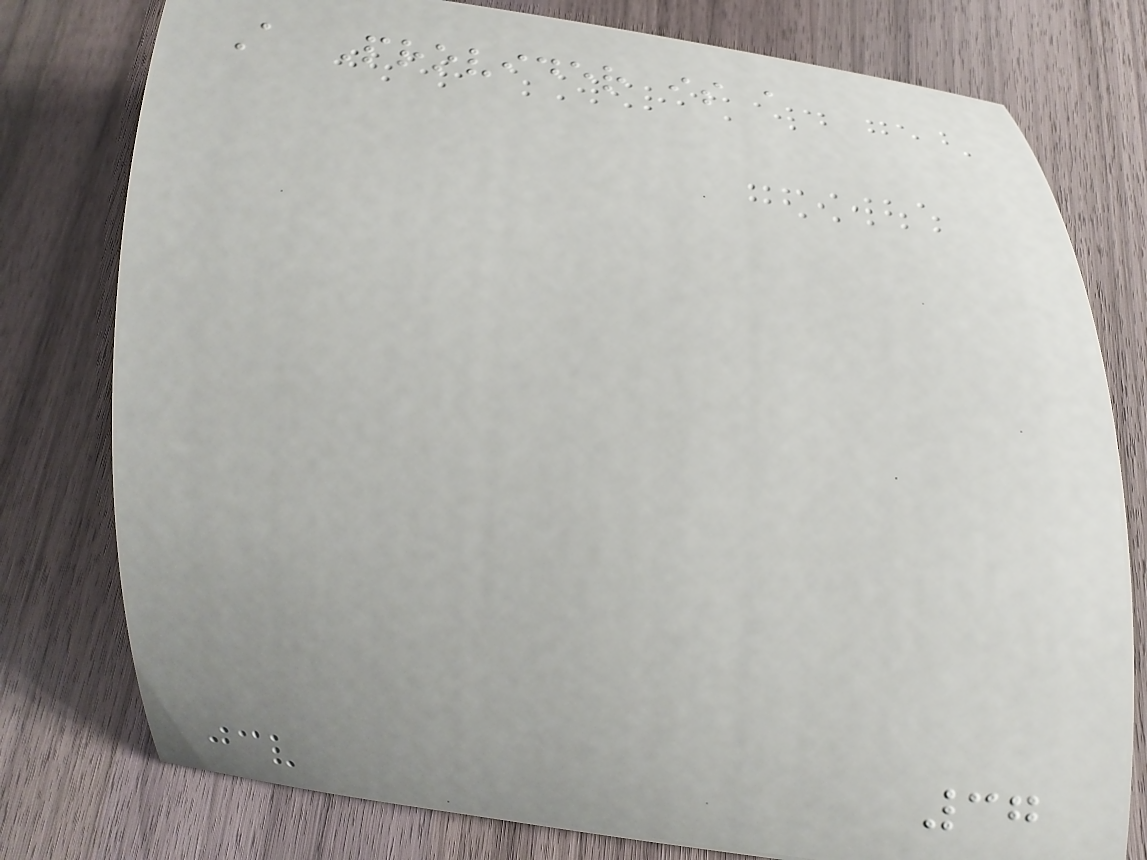A Provider is a
37
